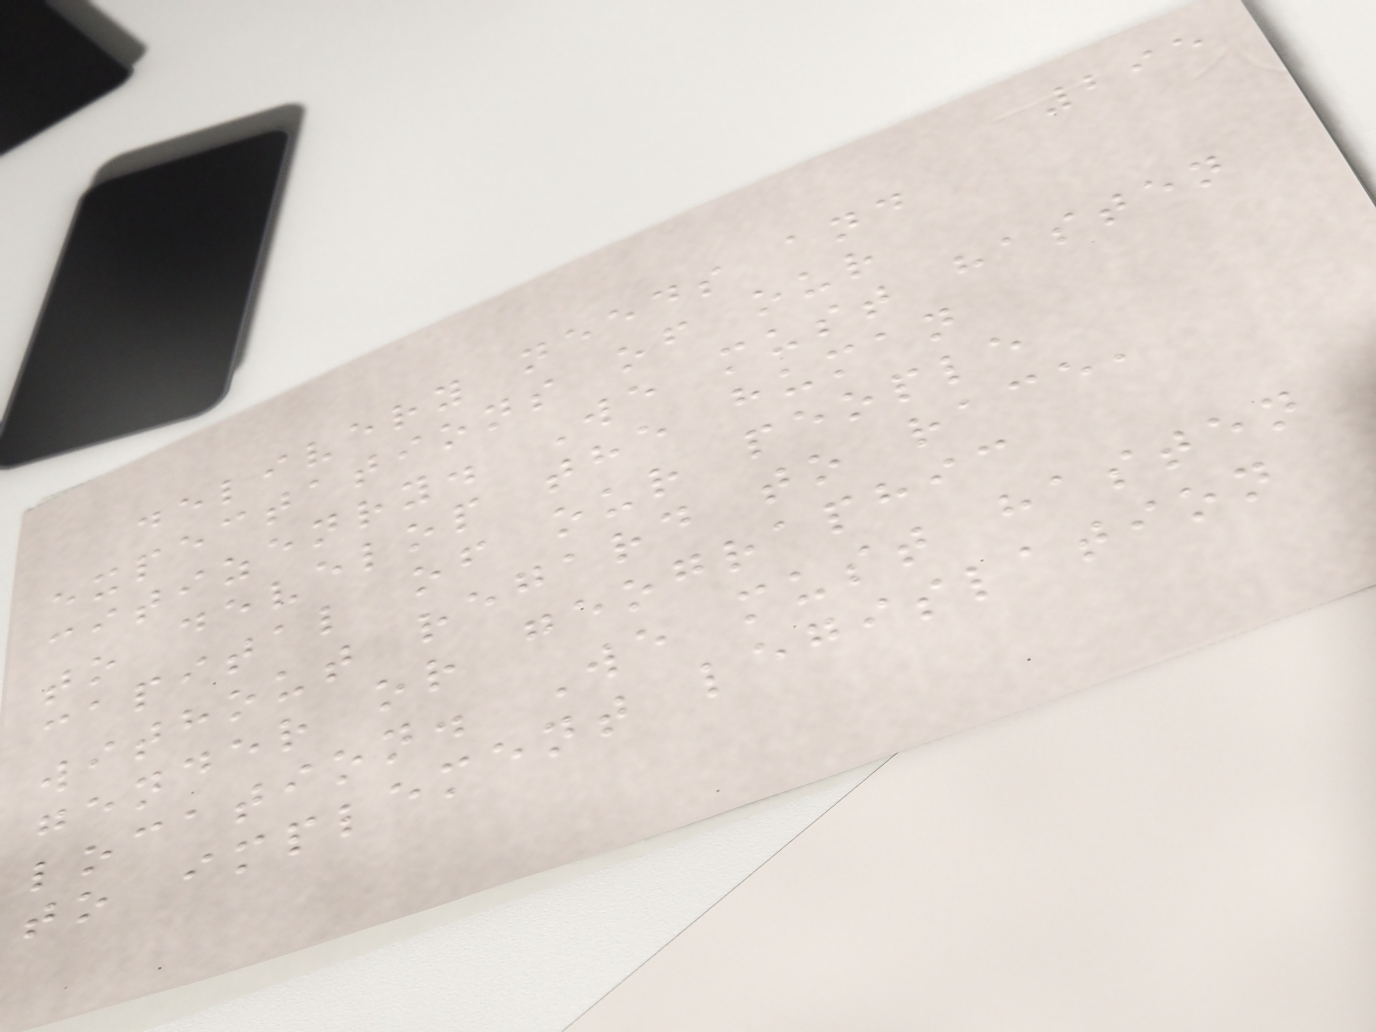295
delivery needs and
expectations of our
citizenry. We must hasten
to develop the human
capital of our people
without regard to race,
gender or geographic
location. We must hasten
to implement legislation
